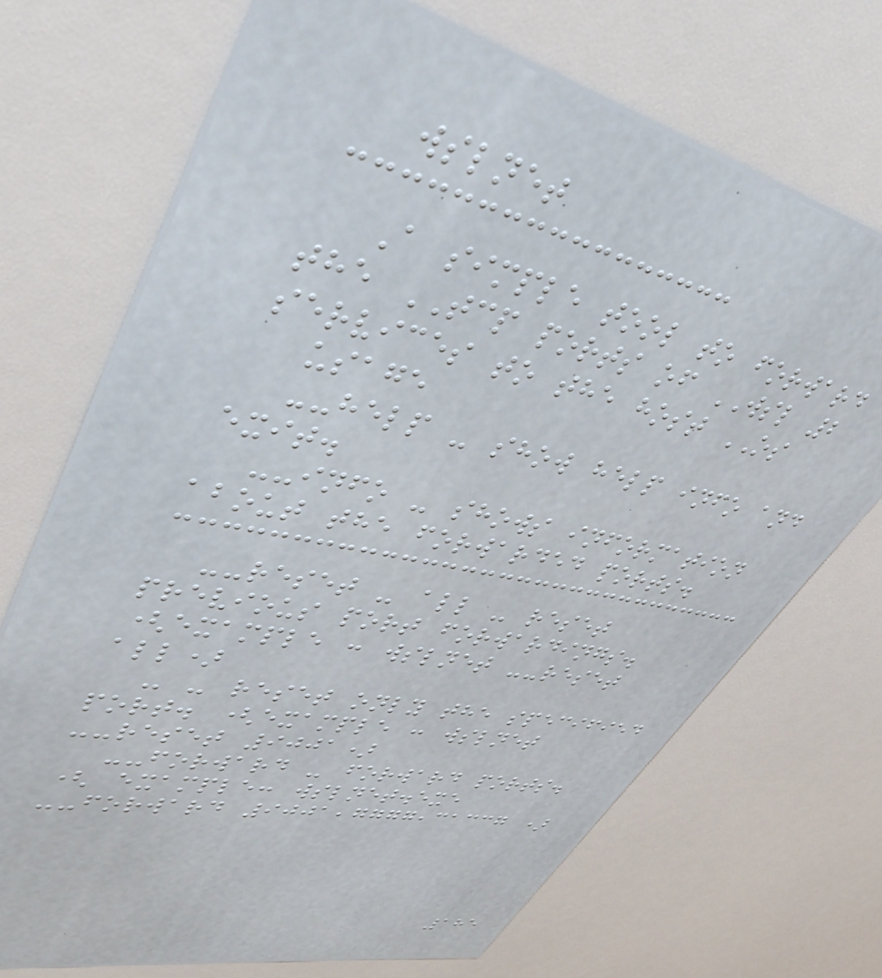wslnet
A simple tool to forward
the TCP ports of WSL 2
services to the host OS
usage
--help - show help info and
exit.
--info - shows information
about the forwarded ports.
--reset - all - reset
previous port forwardings.
(example : wslnet --reset
all)
- - reset only the specified
port. (example : wslnet
--reset 9001)
--forward - forward ports.
( example: wslnet.exe
--forward 9001,7777,31337 )
185
